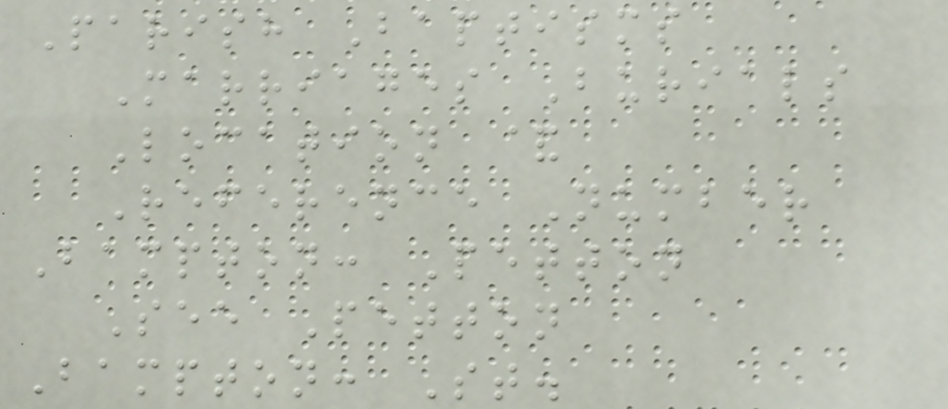Parish Baptisms
Marriages Burials
Location &
Reference Number
Bampton: Petton
See Petton
Bampton: St.
